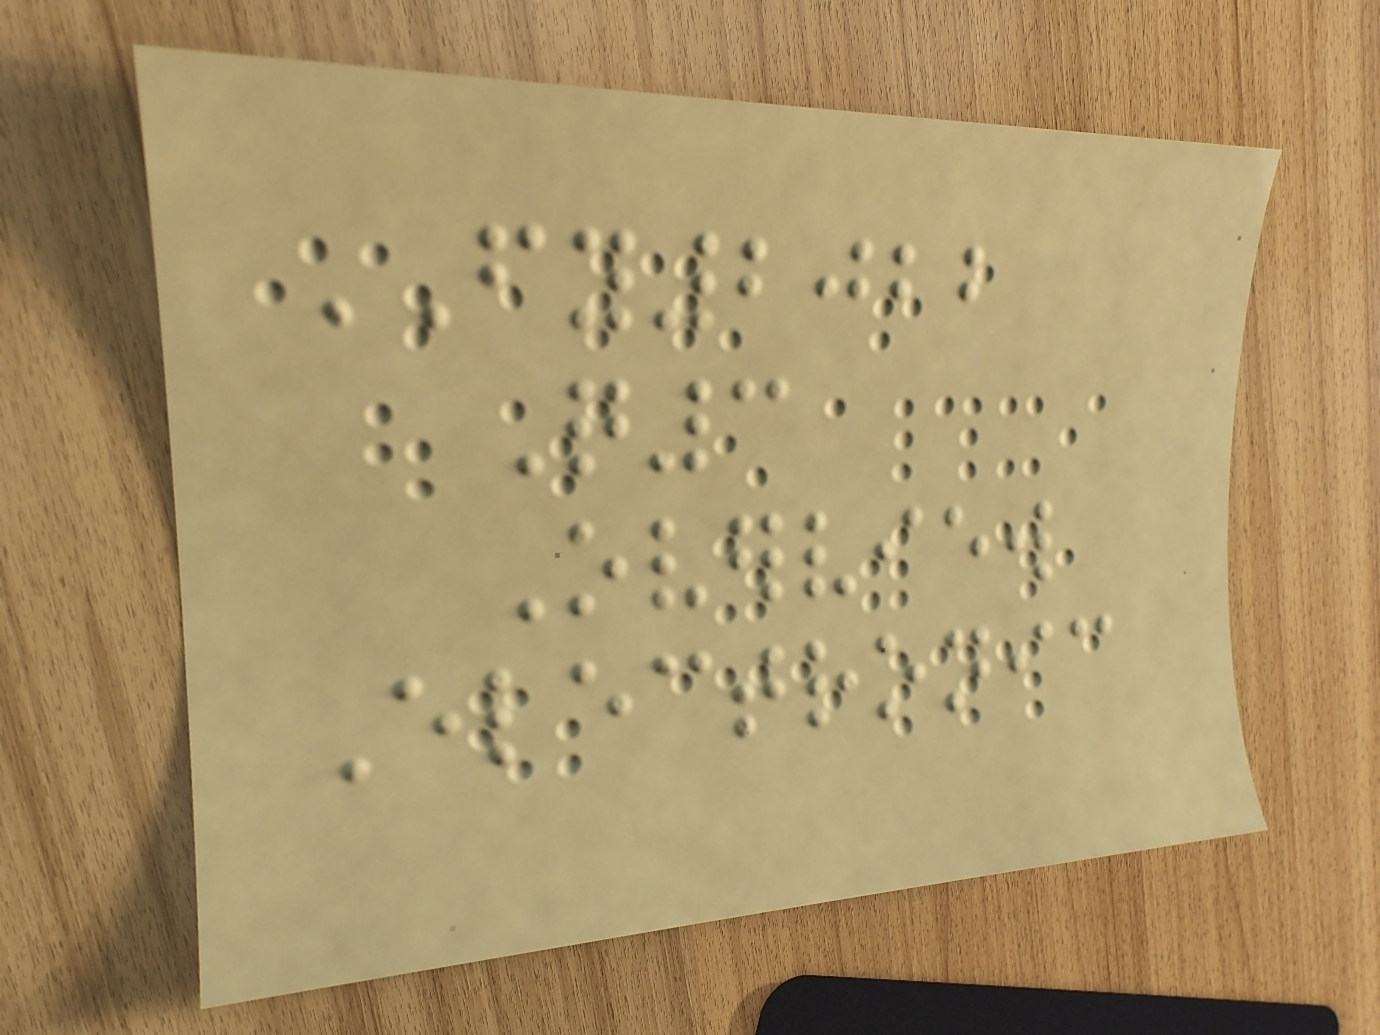FY2022
Q3
Overview
Electronic
